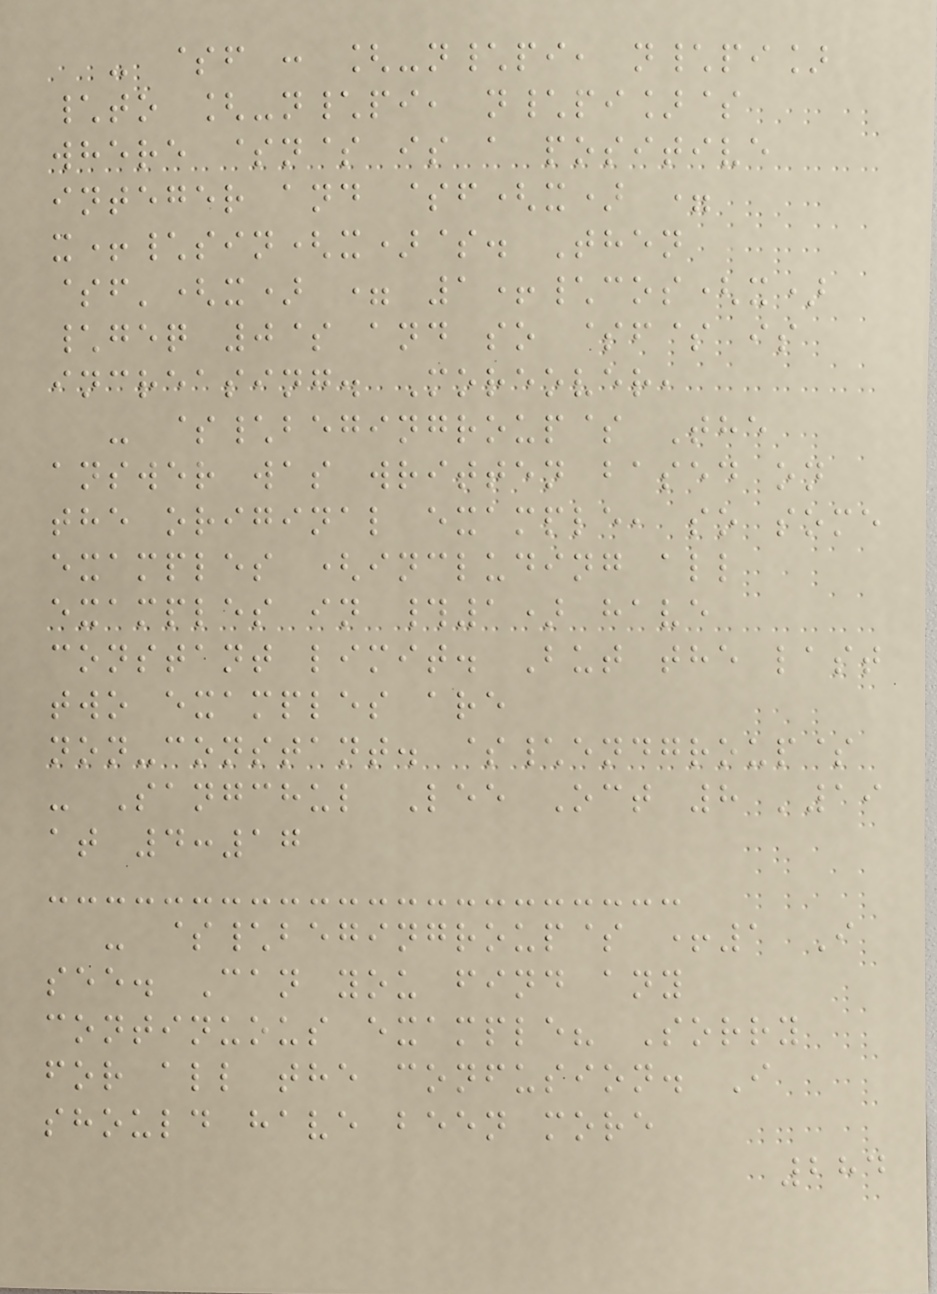- $f : [-n\pi, n\pi]
\to [-n\pi, n\pi]$
where $n$ is a positive
integer and $f(x) =
x+\sin(x)$. Then
$f'(x) = 1+\cos(x)
\geq 0$ and so $f$ is
increasing. Moreover,
- $\begingroup$ The
answer was written based on
the original example, so some
examples (including all
examples in #1) have
constant limit. But the last
two examples are
non-constant. $\endgroup$
- Sangchul Lee Oct 8 '19
at 4:17
- $\begingroup$ +1 I
see. Can you find any
continuous example? Sorry
for all the confusion. I
should have been more
284
